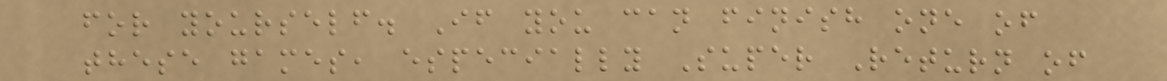for yourself. If you can finish one of
these games, especially Super Return of
